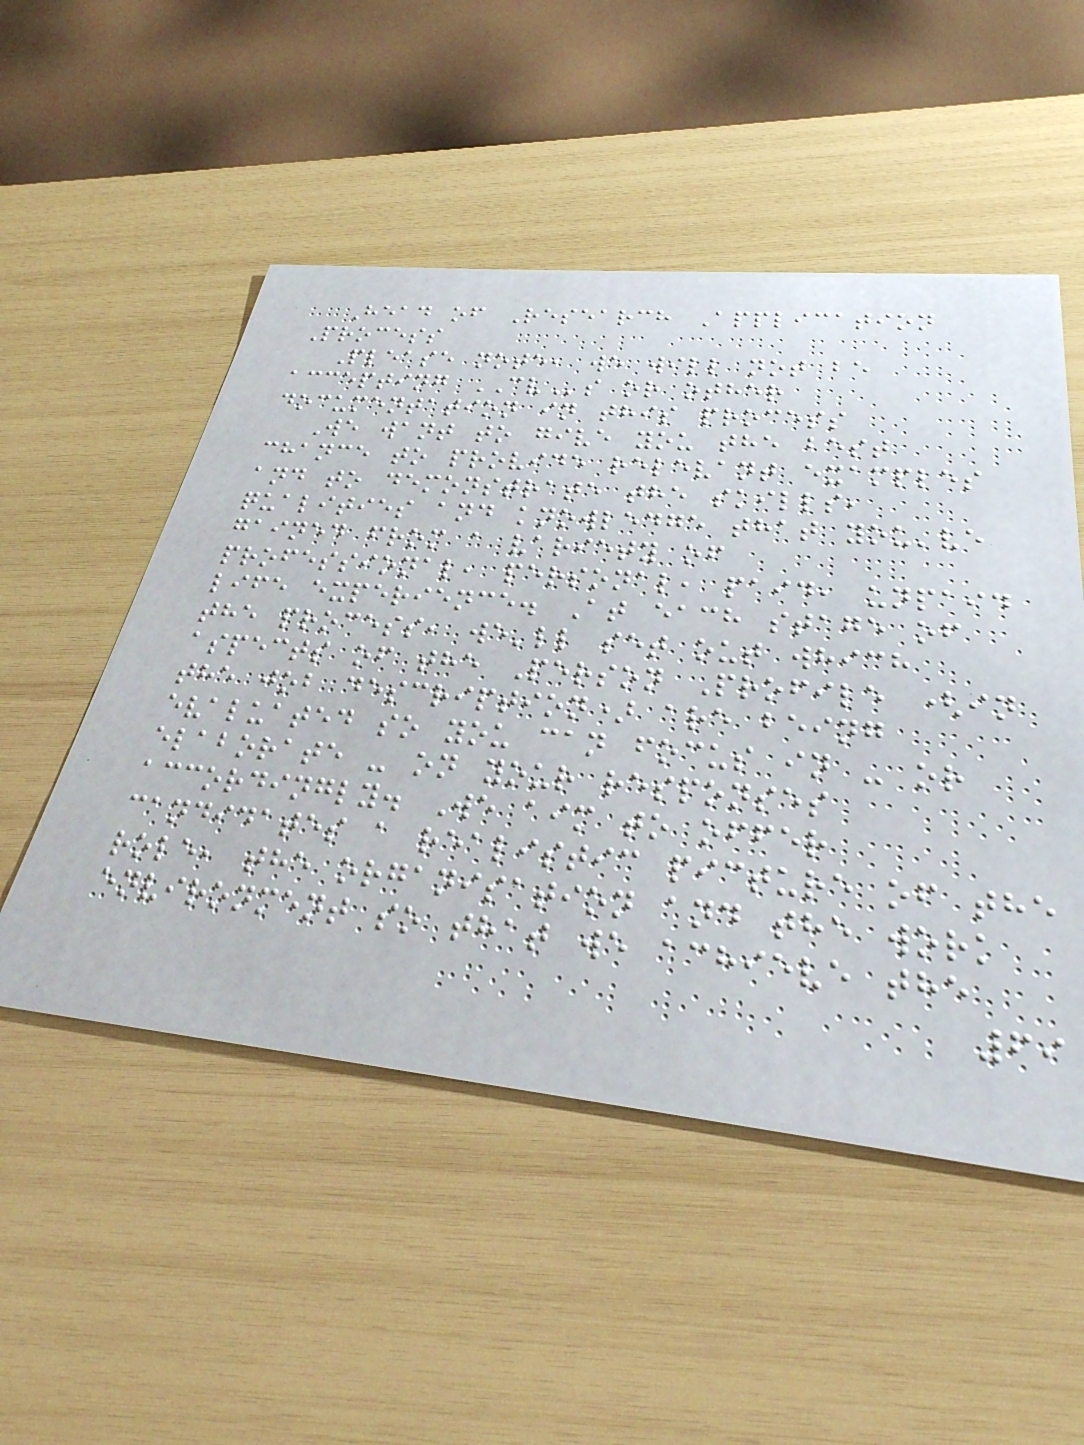Head of Research Application
Process
Please note, we will not be
accepting CVs or other
documentation in this process
We want to give you the best
chance to provide relevant examples
and to demonstrate the skills,
qualities and knowledge that you've
gained from a variety of
professional, personal, paid, unpaid
life experience. At each stage of
the process, we'll set out which
aspects of the Person Profile (in
the job description) are being
evaluated so you can focus in - or
elaborate - on your responses
accordingly. We aim to offer
candidates a realistic picture of the
role, the organisation and the work
environment so that we achieve the
69
